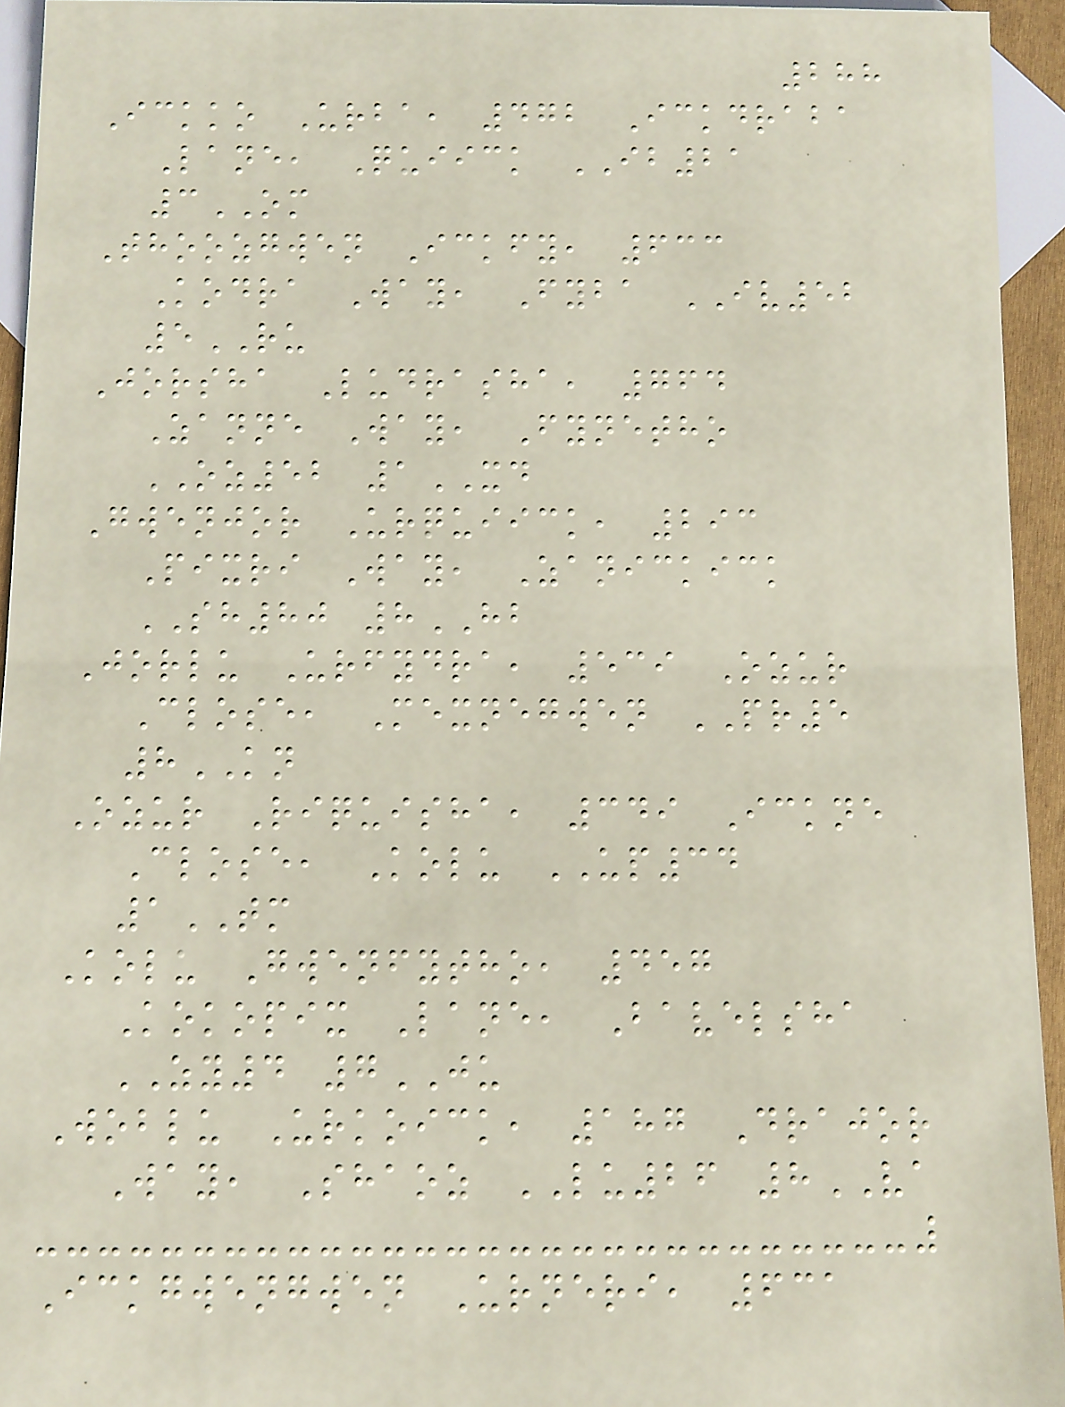288
Ickko Urba, 472 Ickdraba
Lane, Quiick IB21
3OM
Thoozgwen Ickfy, 633
Kodra Way, Fyba IV52
5RU
Jorsha Ludrasha, 764
Zanne Way, Fynetho
OZ52 1XD
Gwenjor Urquiick, 293
Pixri Way, Zanickick
SH80 8HB
Jorlu Urfydra, 539 Ozur
Close, Mexnegwen PR5
8KN
Ozur Riquisha, 349 Ickne
Close, Kolu UP34
1TM
Kolu Gwenfytho, 457
Kokopix Lane, Bavelsha
ZY4 7JU
Woblu Urkoick, 187 Drajor
Way, Shaoz LU26 8VA
Ickgwengwen Urneri, 631
